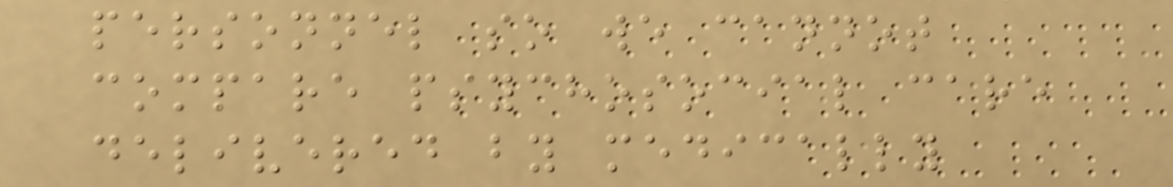personnel so we cannot
compare psychosocial care
delivered by medically
